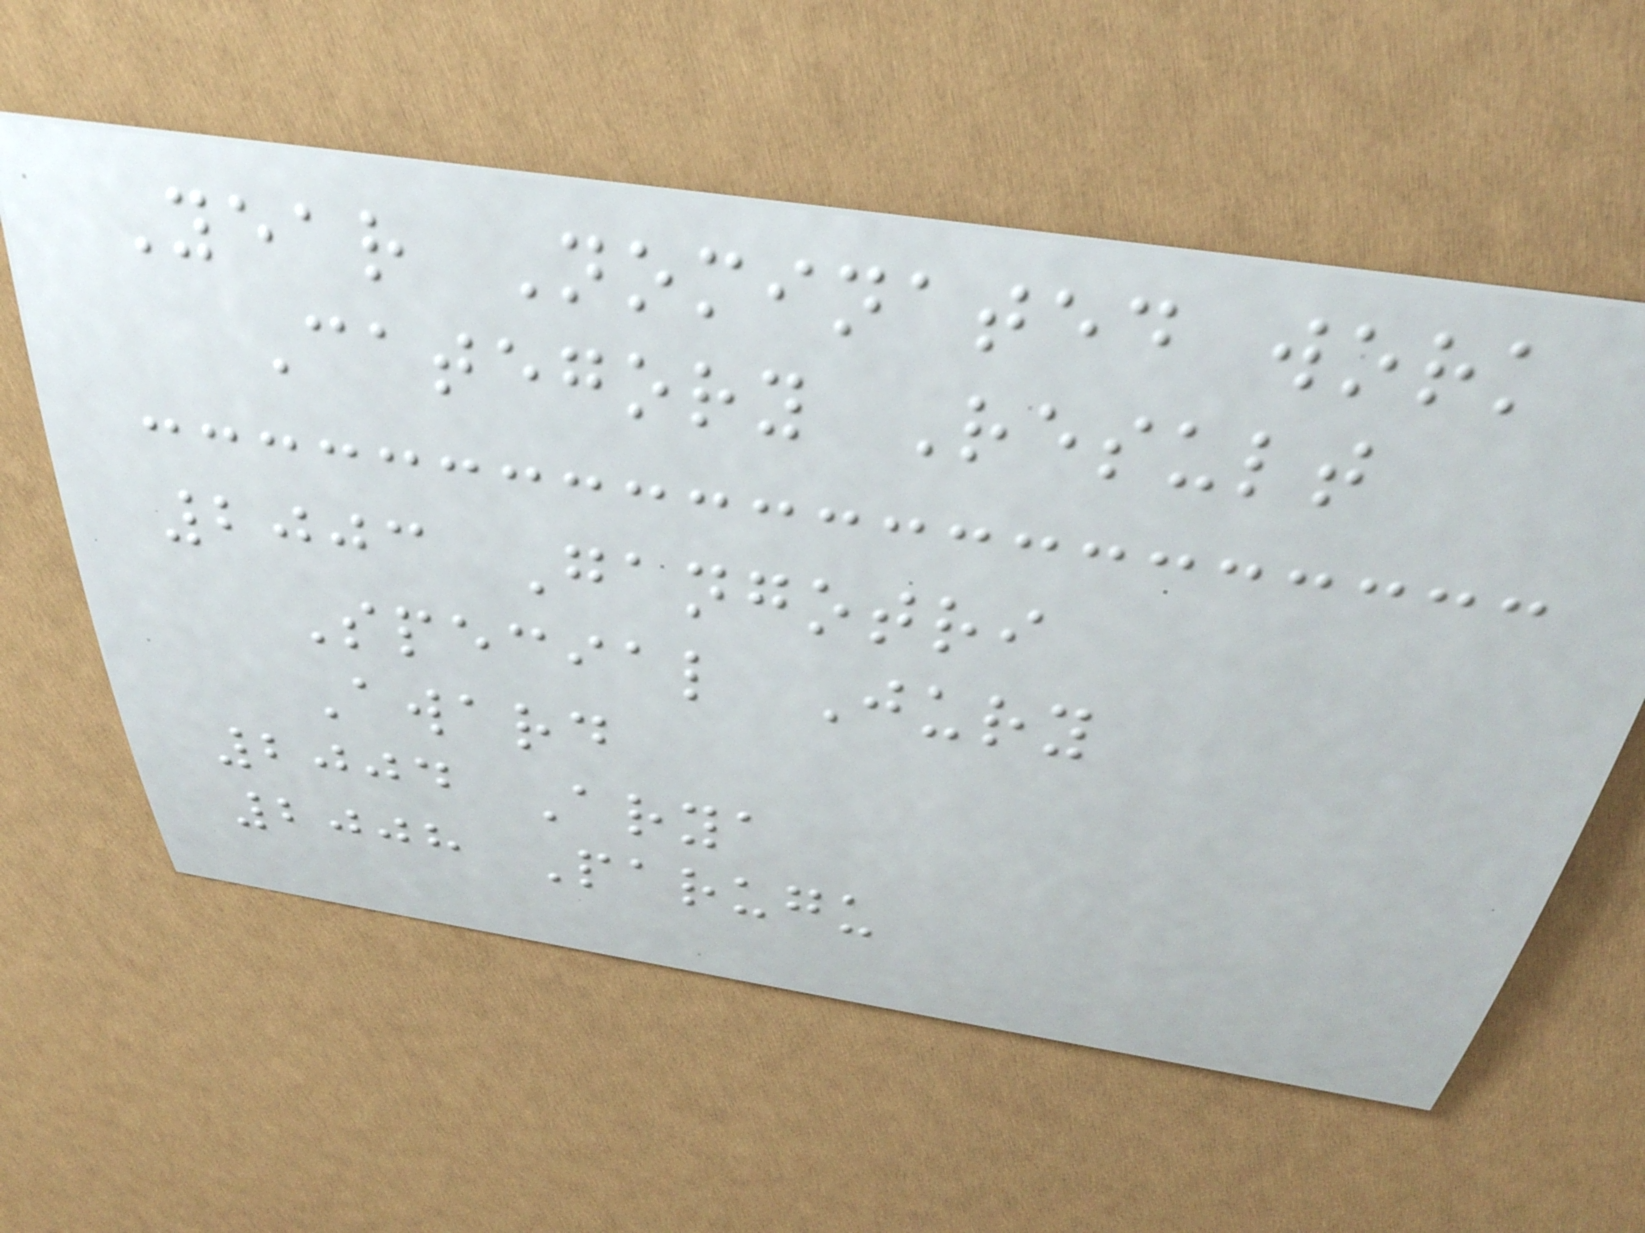Year Nominated work
Category Result
2003 Gangotri
Special Jury
Award
2004 Arya
2008 Parugu
